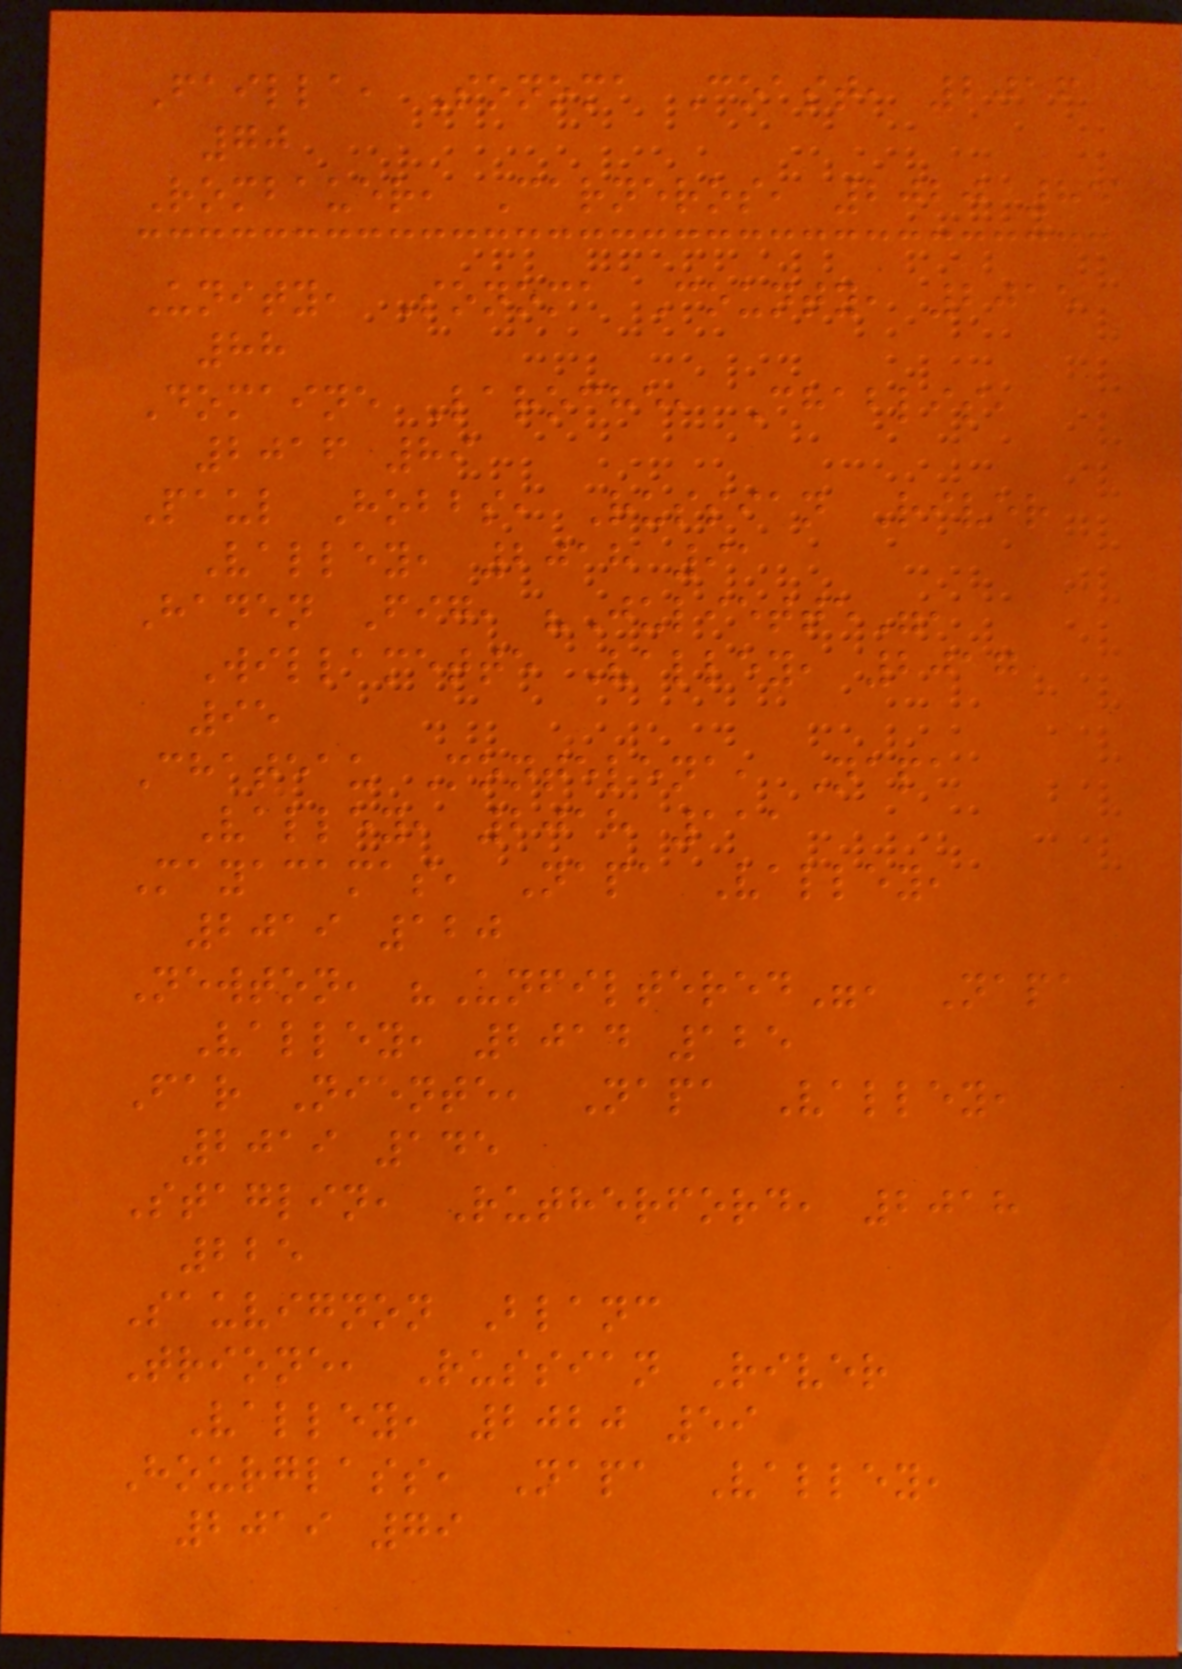Failla, Sonoma Coast, 2016
70
Rombauer, Carneros, 2020 85
Unity, Sonoma County, 2015
88
Domaine Laroche, Chablis,
2016 89
Paul Hobbs, Russian River
Valley, 2018 91
Haden Fig, "Juliette",
Willamette Valley, 2017
95
Chateau Montelena, Napa
Valley, 2018 111
Mayacamas, Napa Valley,
2019 120
Newton, "Unfiltered", Napa
Valley, 2014 125
Far Niente, Napa Valley,
2019 145
Staglin, Rutherford, 2018
225
Sauvignon Blanc
Trione, Russian River
Valley, 2020 59
Hourglass, Napa Valley,
2019 79
